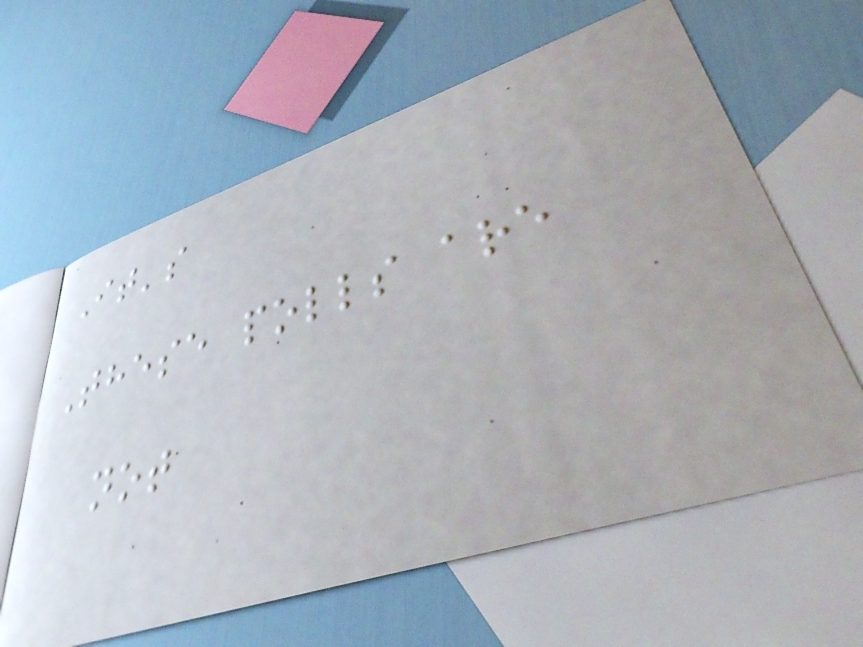It's
These polls are
not
